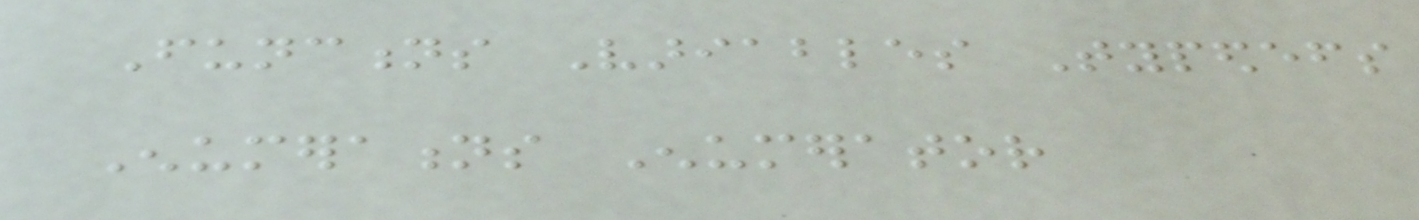Functions Variables Typedefs
Enumerations Enumerator
